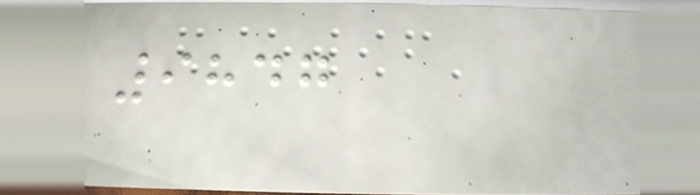9847
